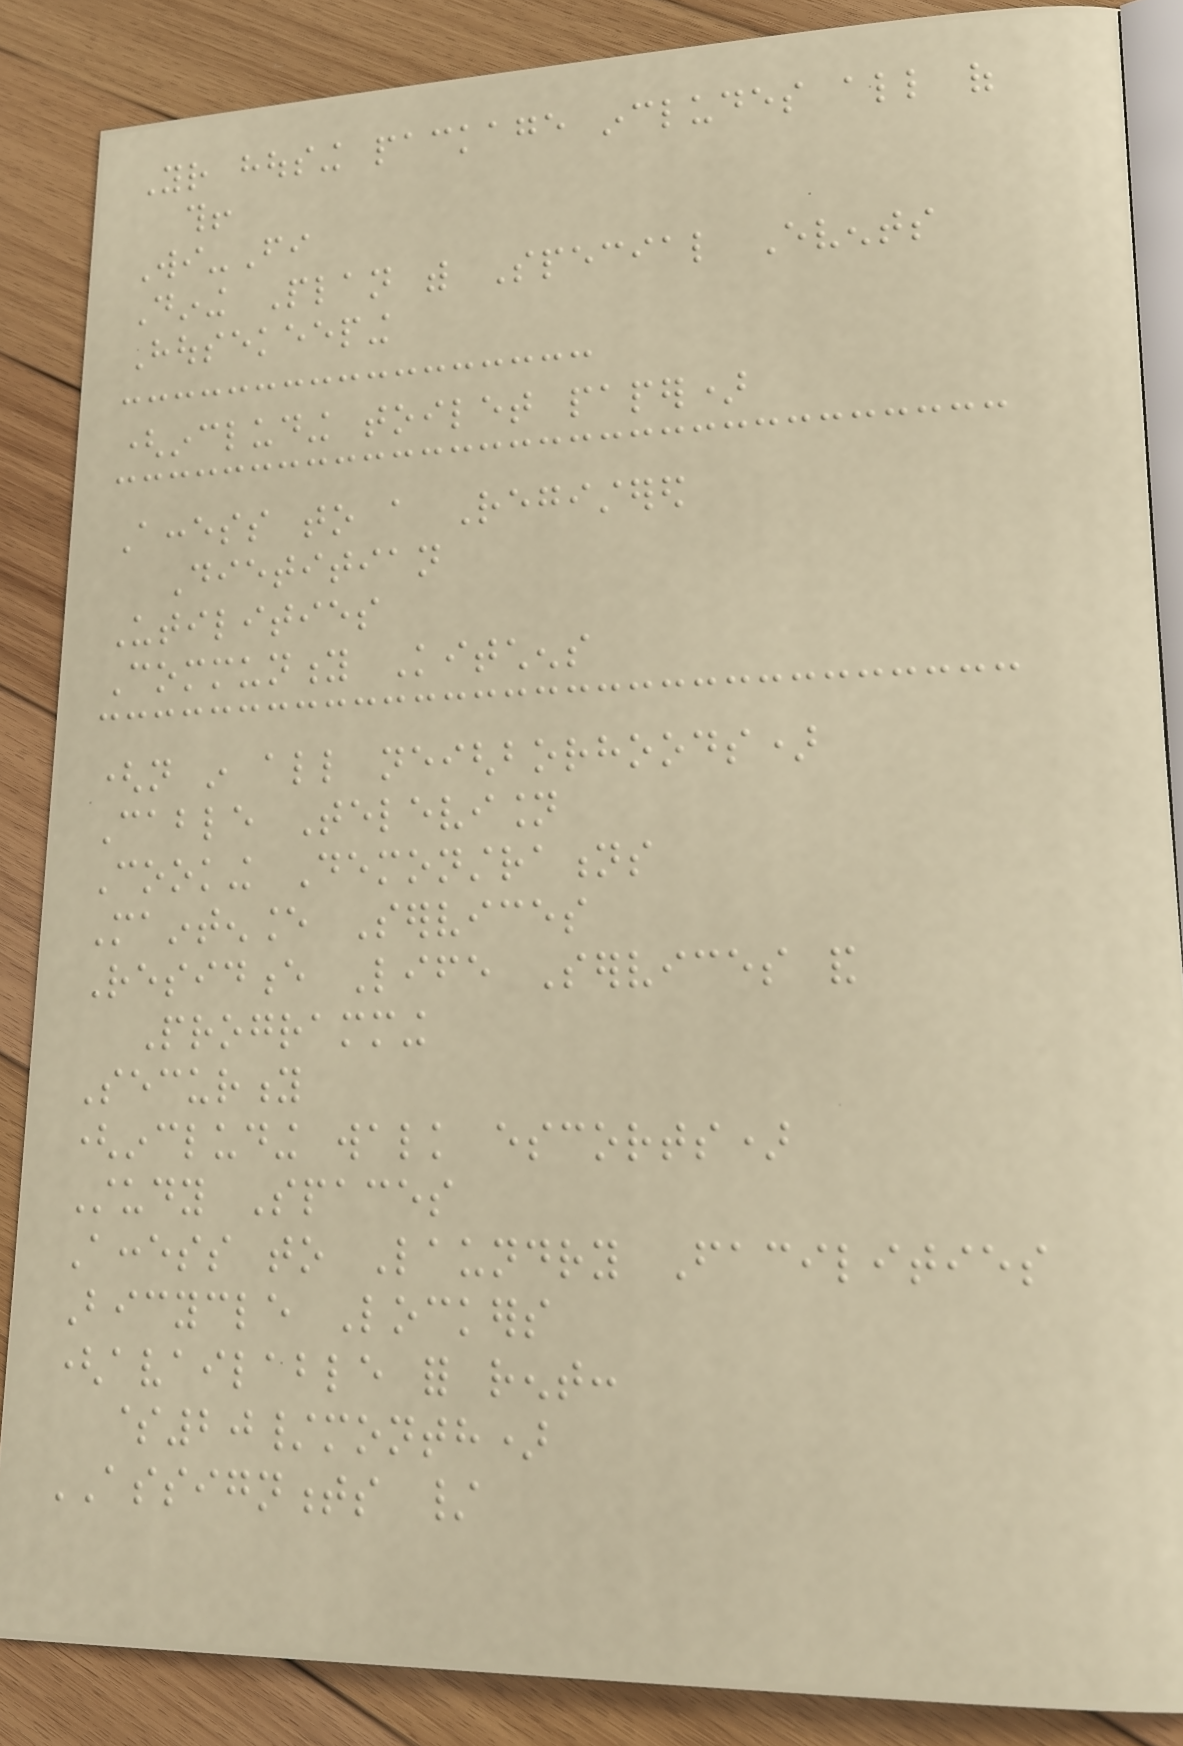Your housing package includes all of
this!
Wi-Fi
Dining Plan with Special Events
Housekeeping
(including toilet paper)
Access to a Registered
Dietitian
Utilities
Community Kitchens
(not in all neighborhoods)
Cable Television
Cooking Demonstrations
Maintenance Services
Residence Life Services and
Programming
Security
(including walk escorts)
Study Spaces
Access to Laundry Facilities
Bicycle Lockers
(available for rent:
$20/month)
ASSIGNMENTS /
